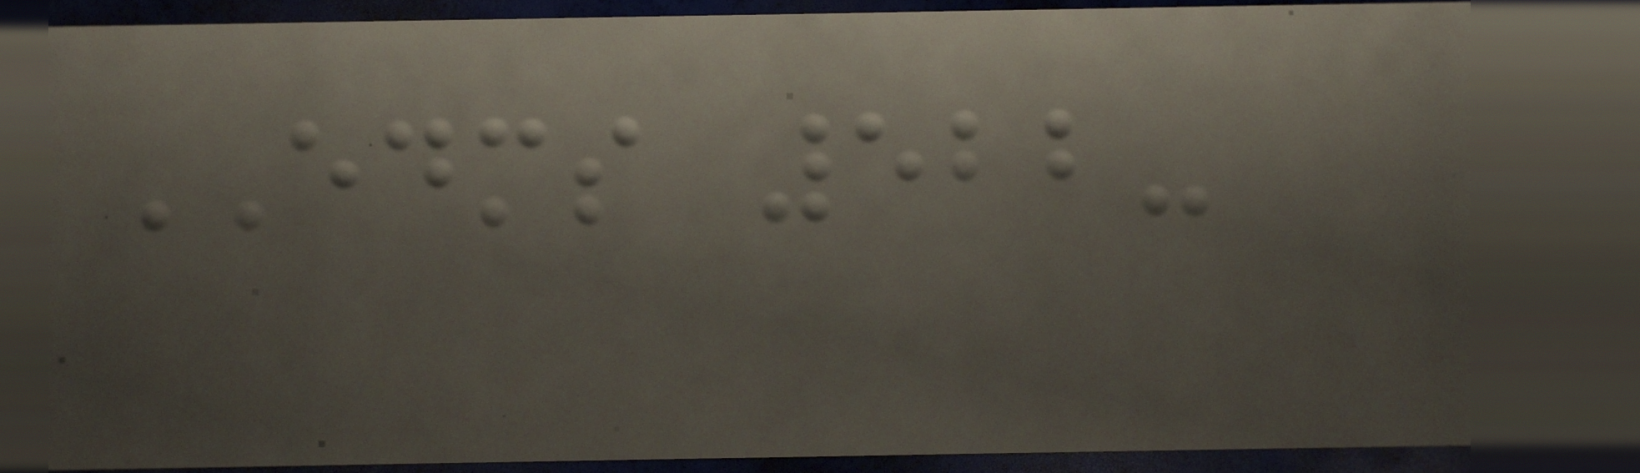EDMS 522-
